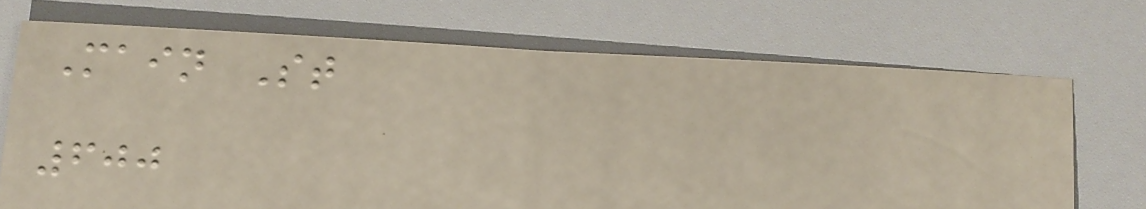Main St
600
